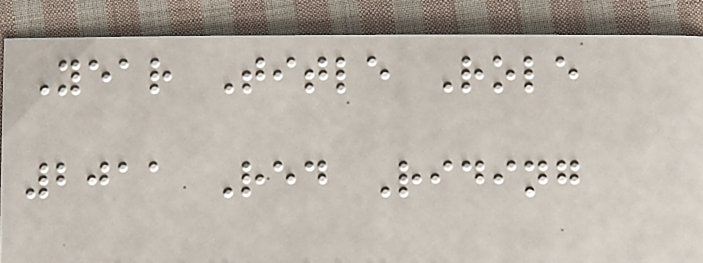Year Title Role
2011 Red Riding
